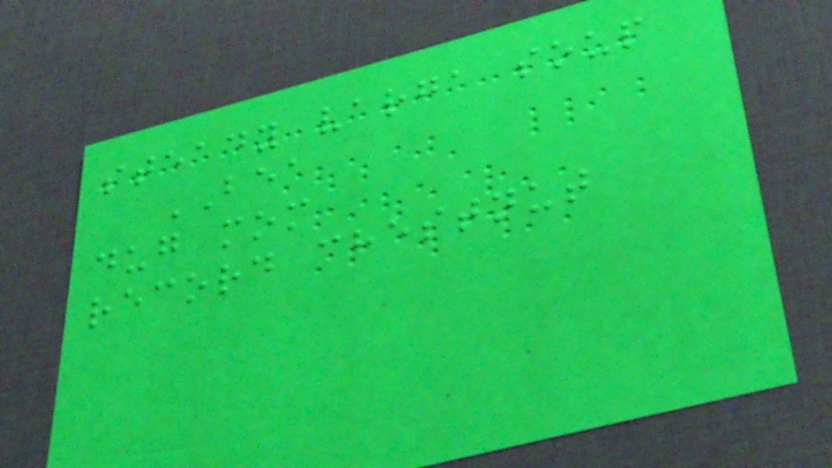steady varga soup
BEA
dug mom
record chestnut
